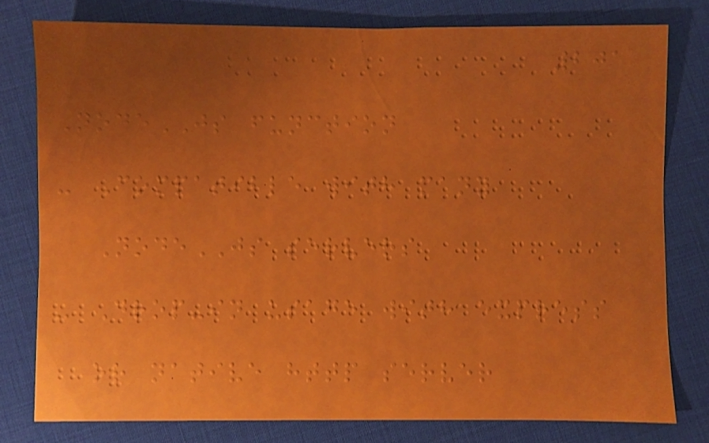201
NodeJS function
- Compatible with many
NodeJS servers
- Drop-in usage with express
or native http server
